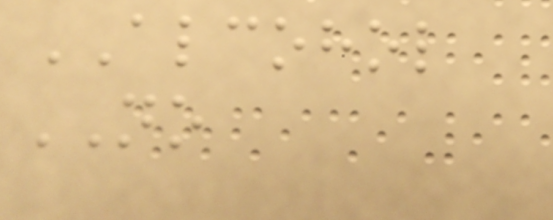ALCOHOL
NO
